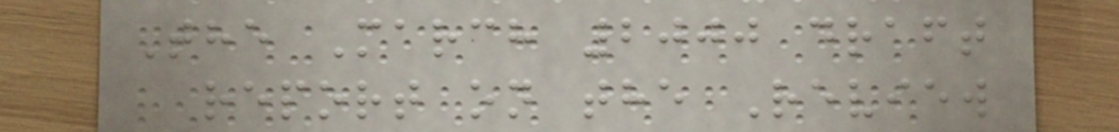The March 2000 draft
report on the Review
